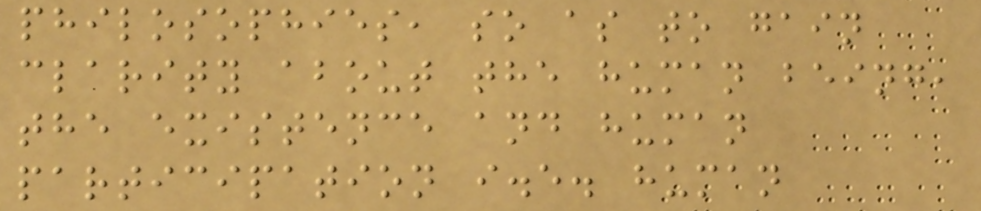philosophies, so as to gain
clarity about the human being,
the existence and human
participation i.e. human
